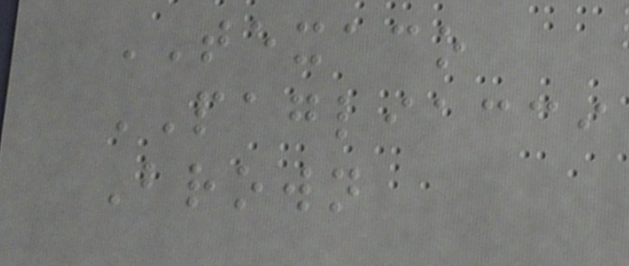TEXACO
PAGLIACCI
Brown
